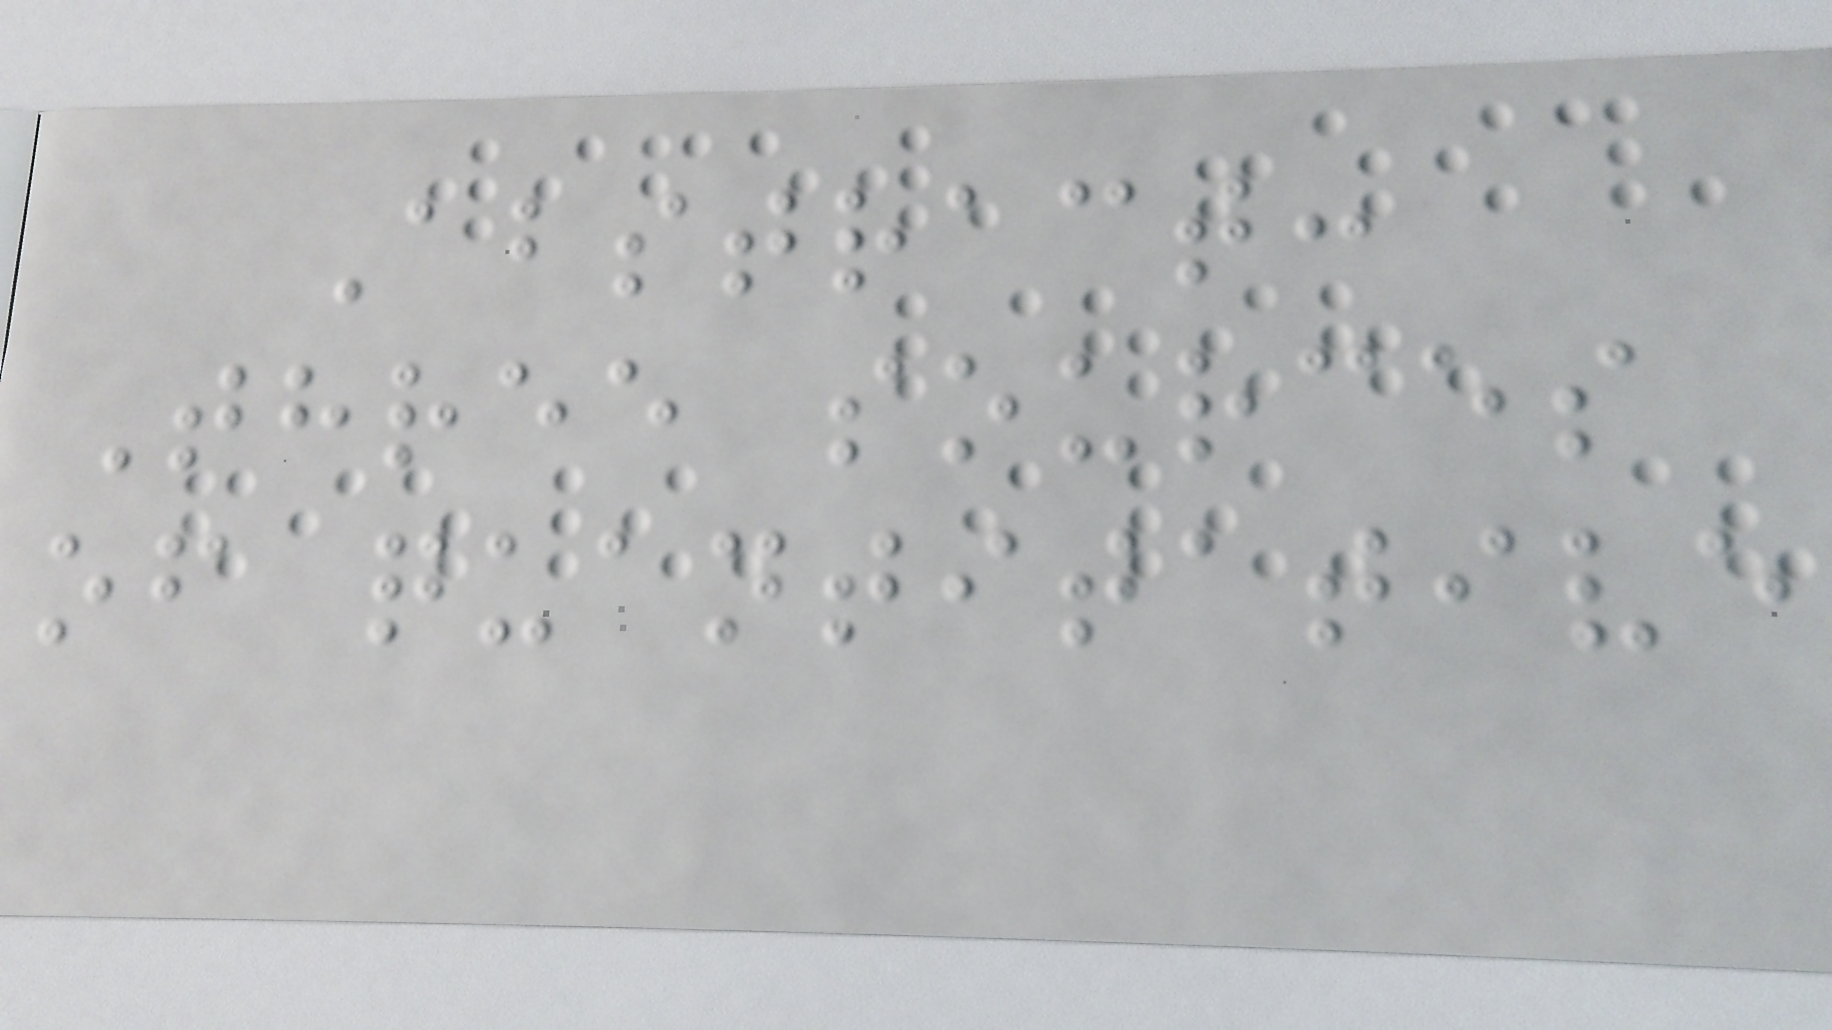Abstract:
Three sources
of quantitative
